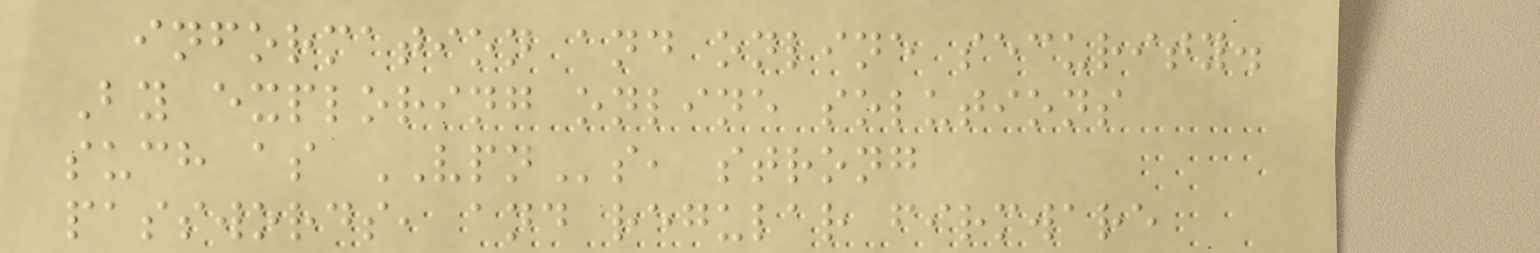information and online security.
By exploring online solutions
such as VPNs, strong
passwords, and regular firmware
